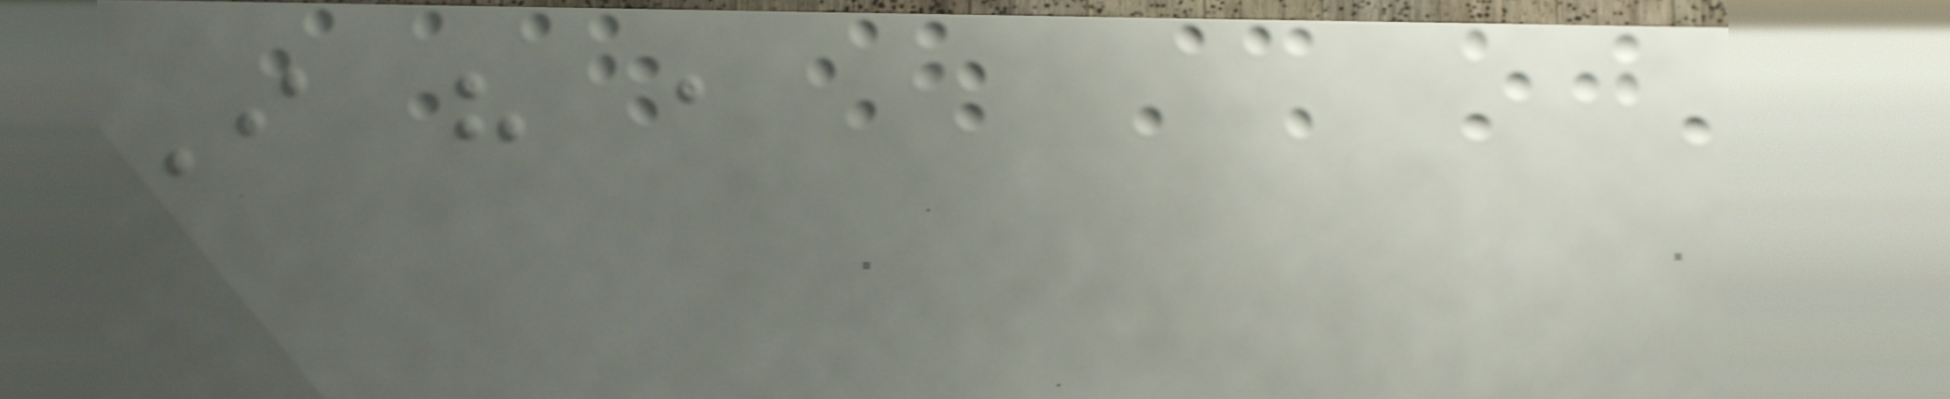I have a
